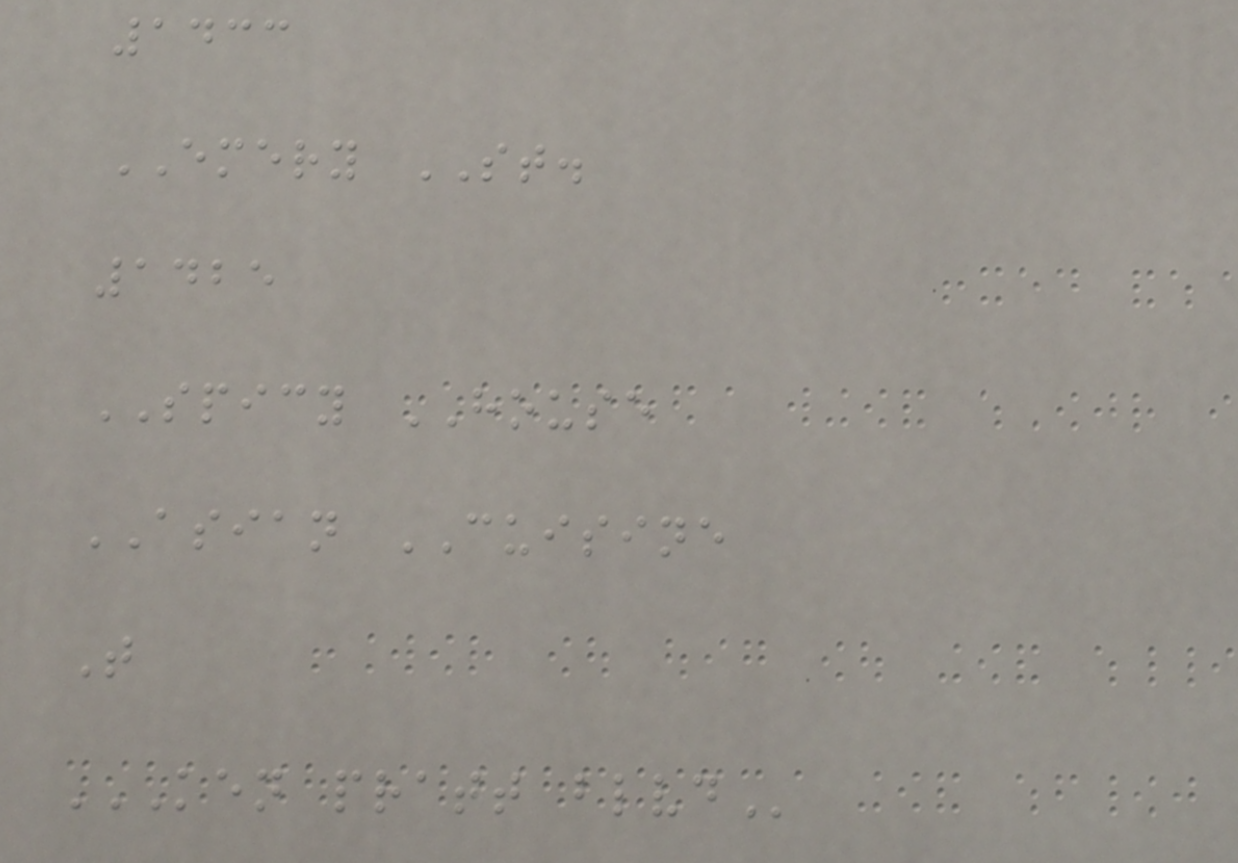1433
EMERY ST.
1425
SPICY HOUSE
ASIAN CUISINE
T
KEN PRATT BLVD
